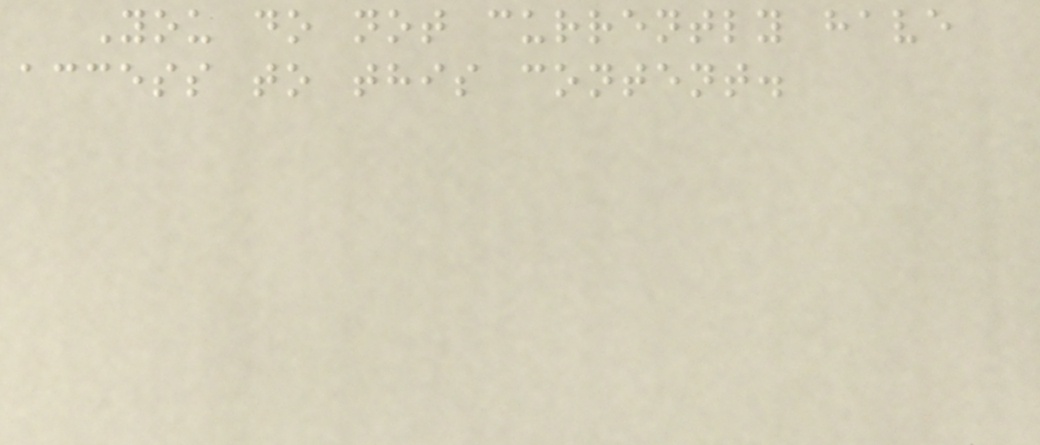You do not currently have
access to this content.
